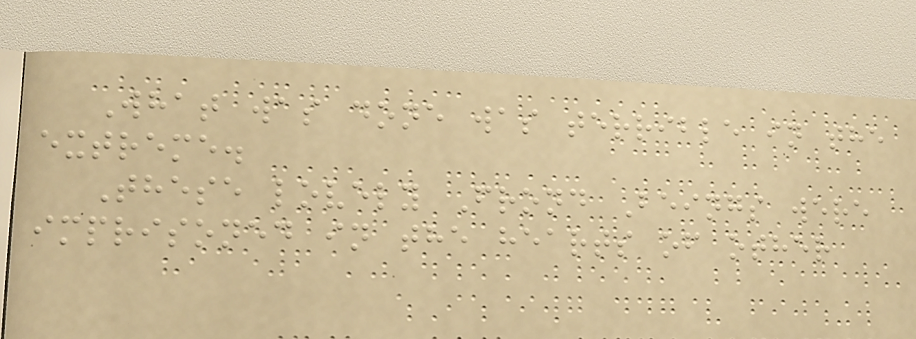What was done was terrible in the
extreme.
These lovely Frond Beings were
imprisoned in the hearts of other
